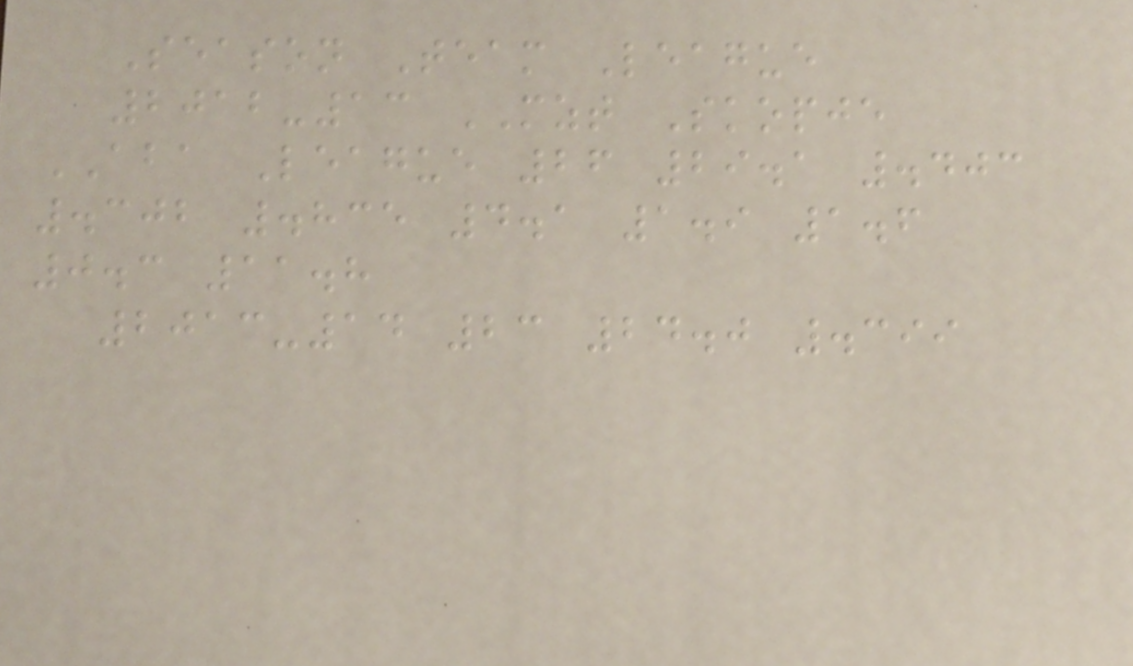Season Team League
2012-13 MZT Skopje
ABA League 26 29.1 .403
.302 .835 4.1 1.9 1.6
0.3 11.8
2013-14 23 24.0 .399
